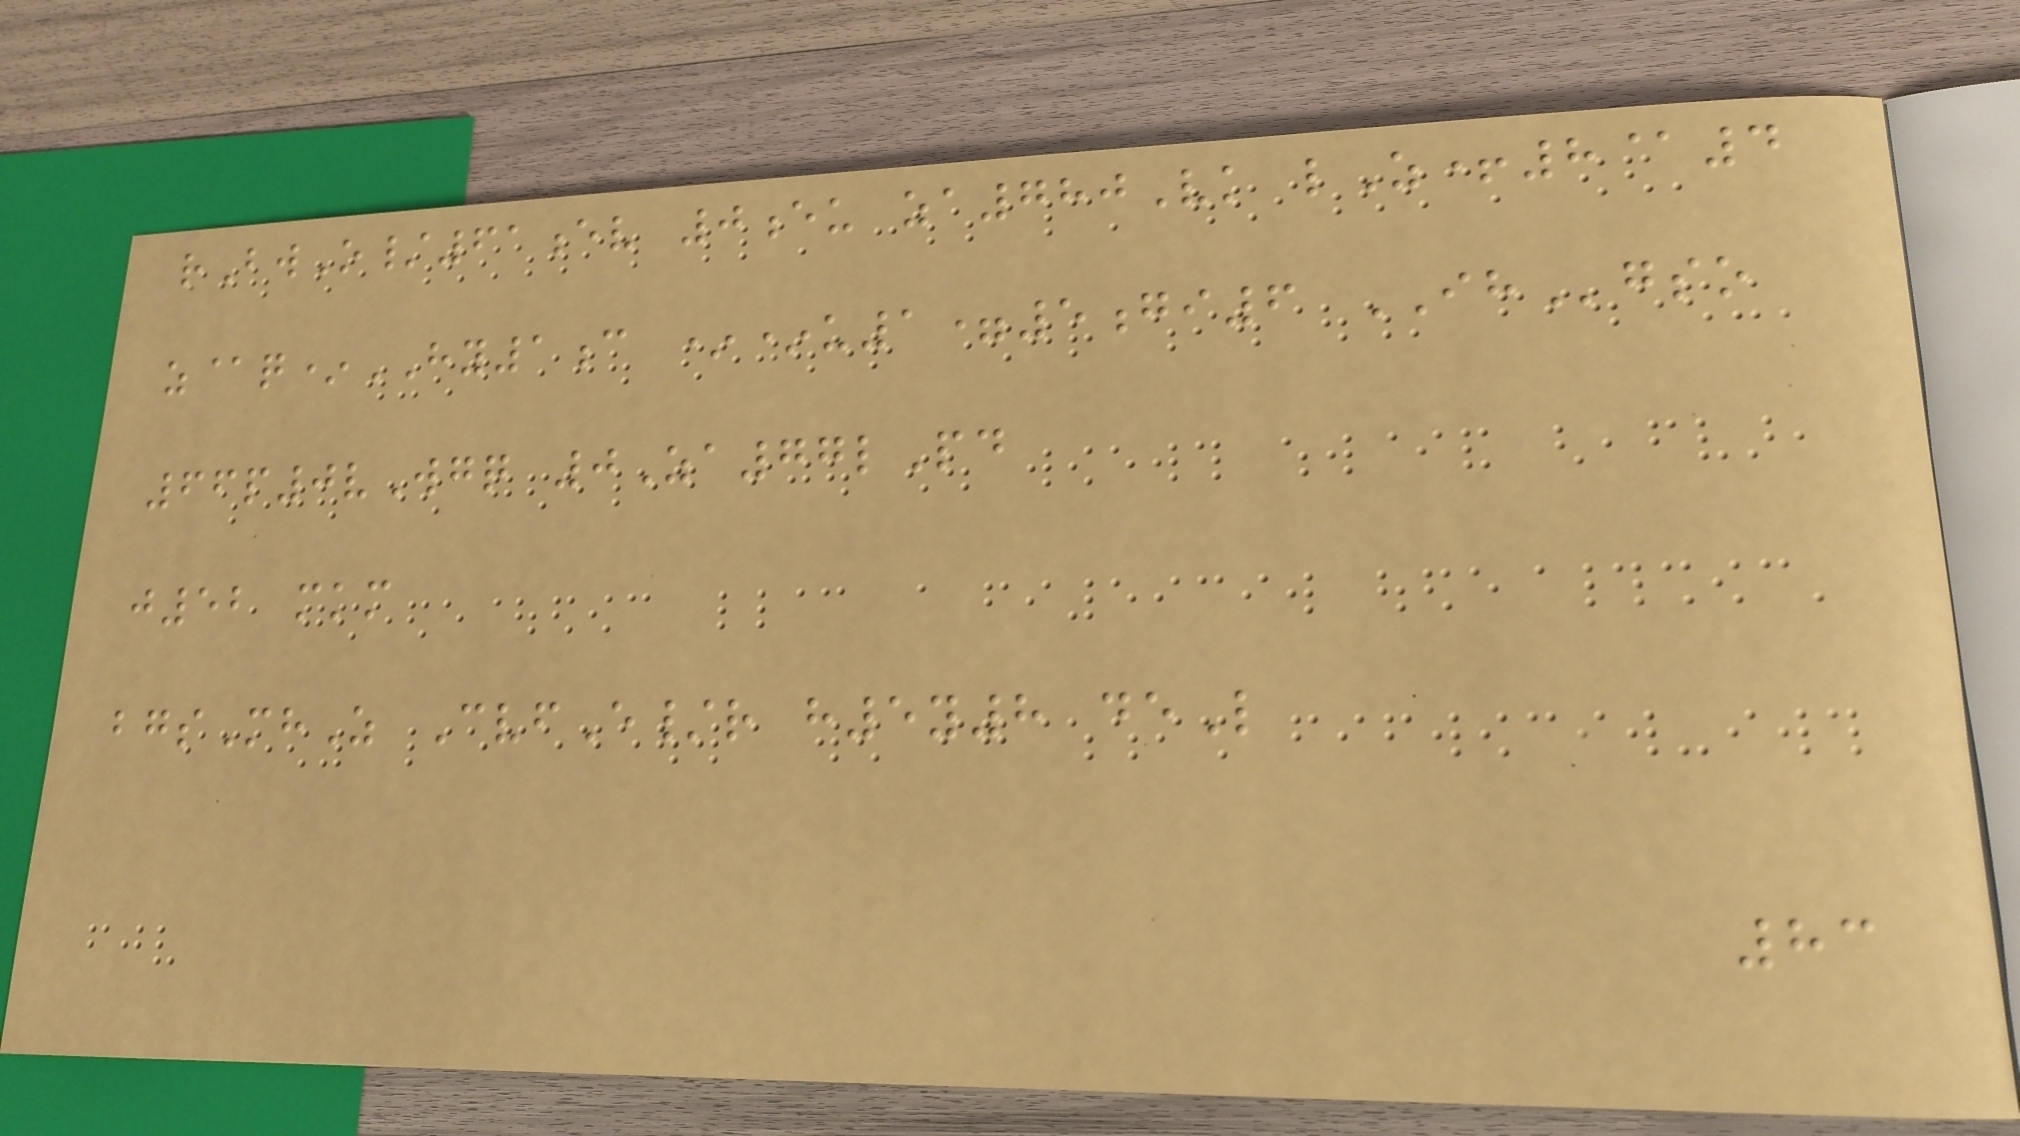rBwO/61ev 0eu za780Vk lZ+8@4
z@q*HY1c **u1=5gi6 IHgso
66p0vWgq 0Za77lPd
j52 mkm
bgsMhZ CvfE/r h5y8 deL
83
